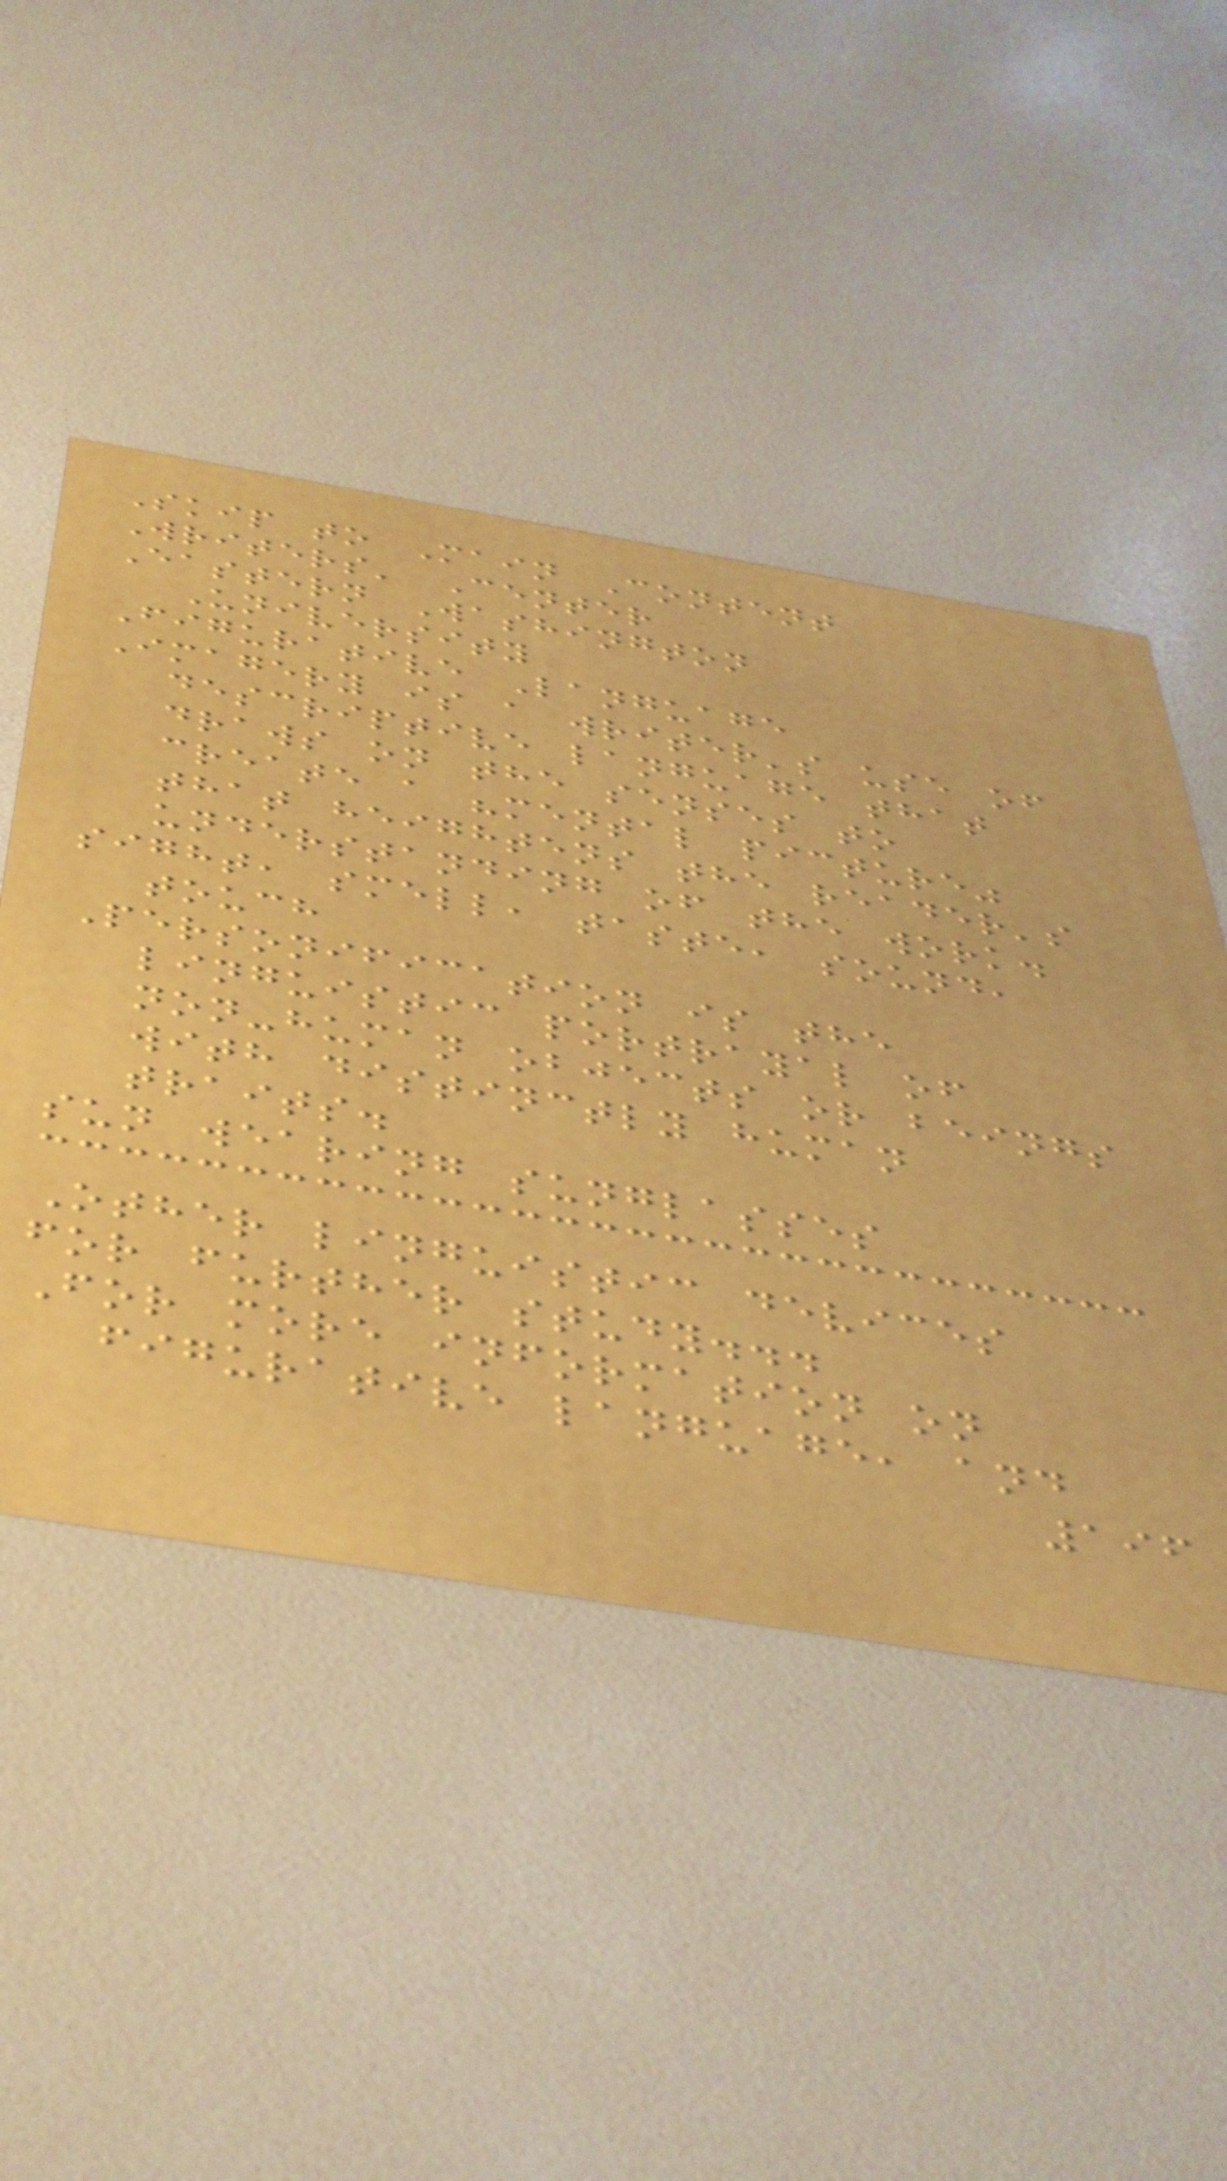Skip to Main Content
Writers' Center
Eastern Washington
University
Figurative Language
Imagery is a writer's use of
descriptive language that
draws on the senses to
create a "mental picture"
that heightens the reader's
understanding of the work.
sight, smell, taste, sound,
touch
Personification is the
linguistic portrayal of
non-human objects or beings
with distinctly human
traits.
sun wearing sunglasses
Other linguistic devices
for further study...
For more information on
figurative language, and
196
